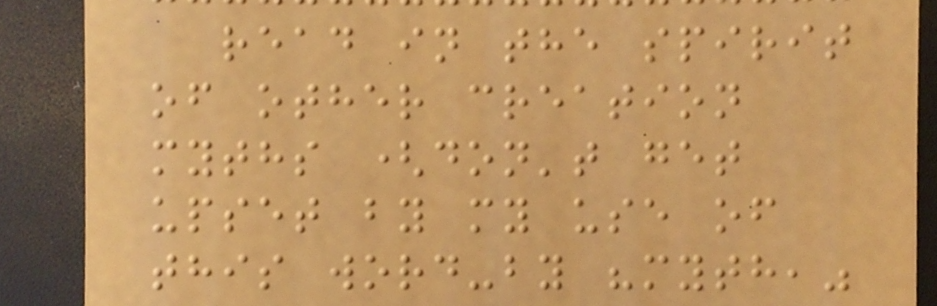read in the spirit
of other creation
myths (don't get
upset by my use of
this word-by "myth,"
